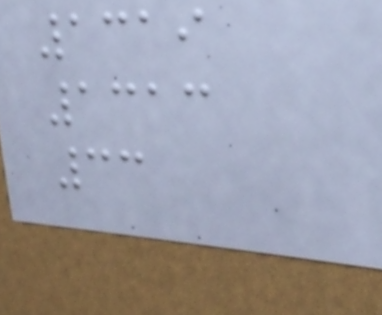1319
1313
33
